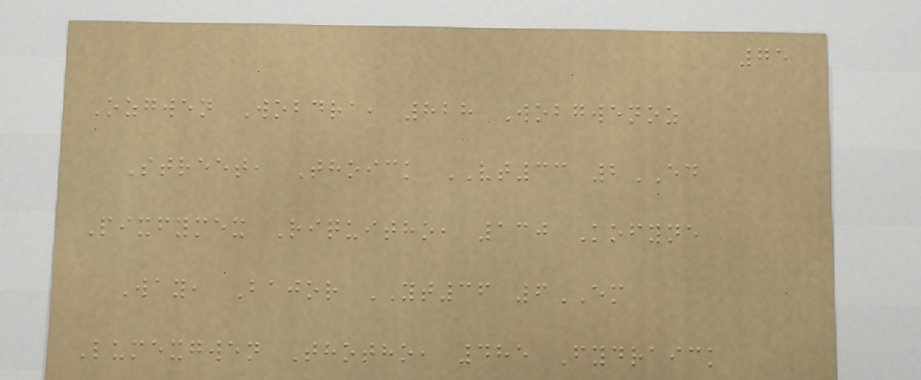75
Ozgwen Wobdra, 828 Wobgwenoz
Street, Thoick VT33 2ED
Pixfymex Riquitho, 130 Kofyne
Way, Bajor YT36 6EM
Lumexgwen Thotho, 485 Fydraick
